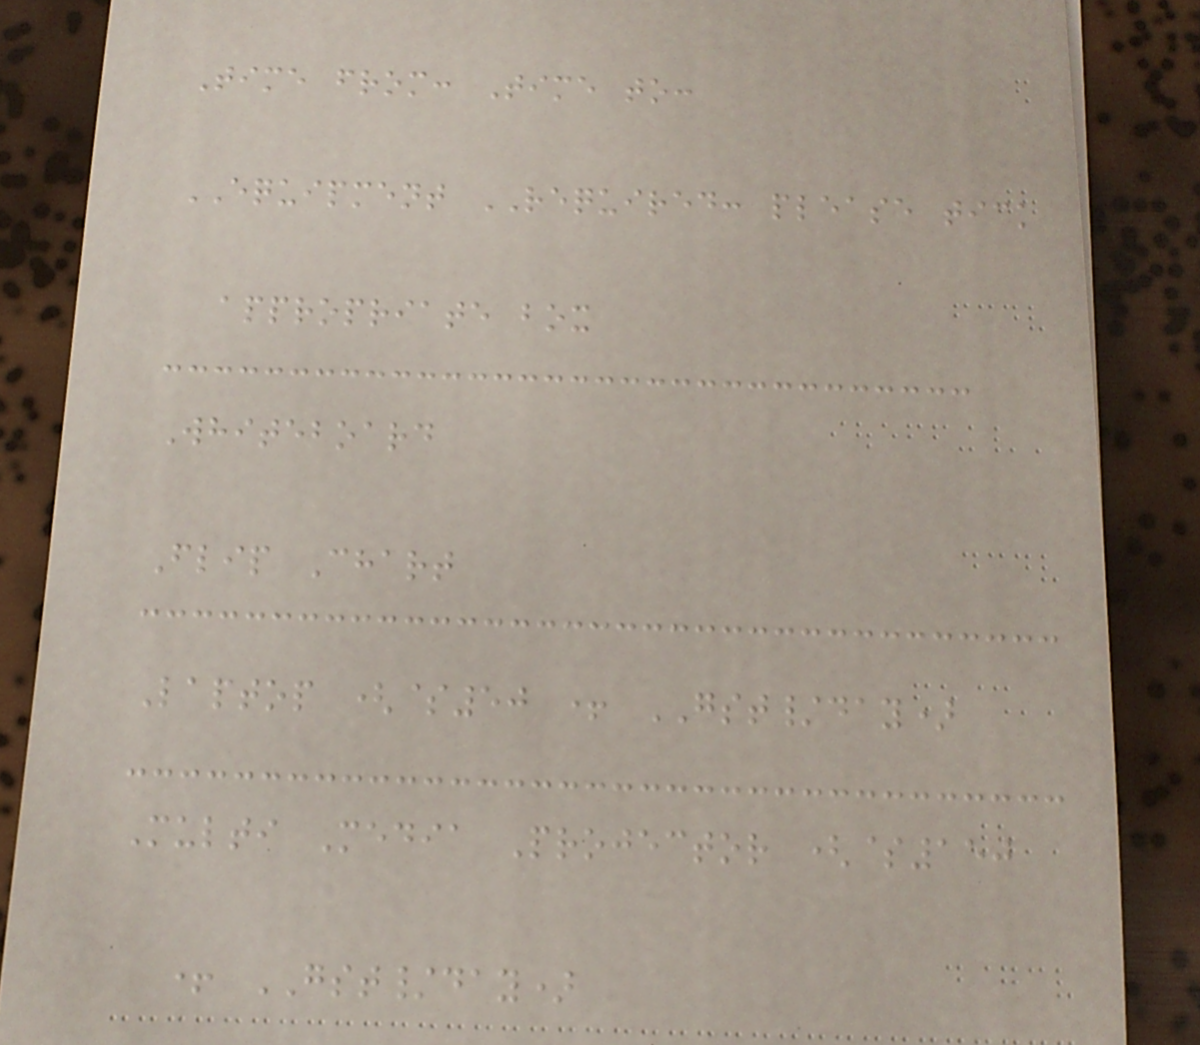Time from: Time to:
EQUIPMENT REQUIRED: please tick
appropriate box
Whiteboard
Flip Chart
Laptop ($50 + GST/day)
Multi Media Projector ($150
+ GST/day)
